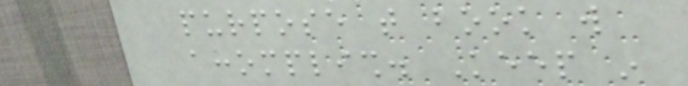purpose that book will
accomplish. Keep in
